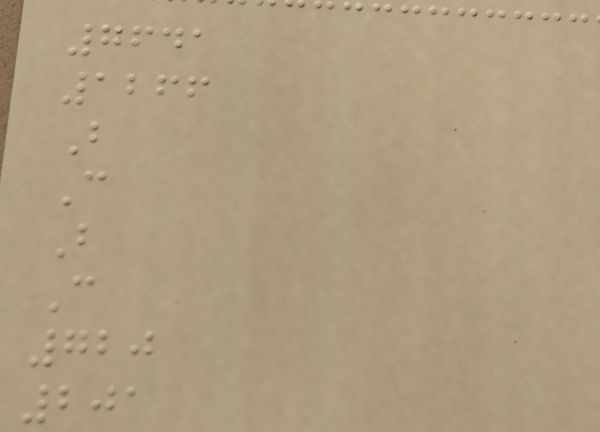7641
1266
B
C
B
C
720
201
